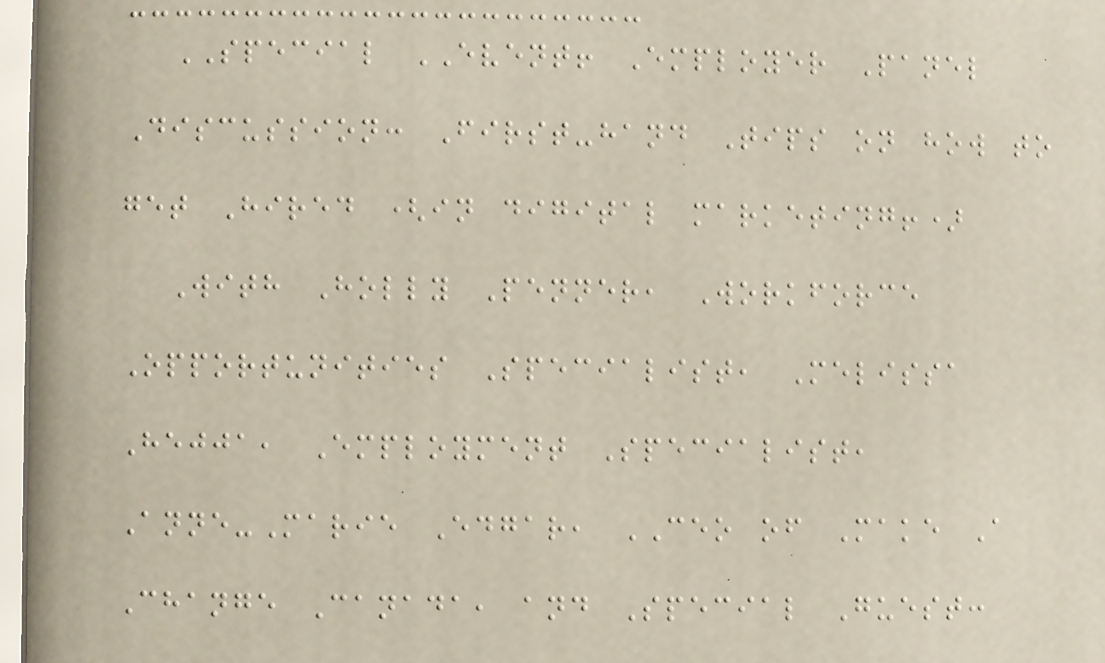SPECIAL EVENT! Employer Panel
Discussion: First-hand Tips on how to
get Hired (in digital marketing!)
With Holly Penner, Workforce
Opportunities Specialist, Melissa
Hejja, Employment Specialist,
Anne-Marie Edgar, CEO of Make A
Change Canada, and Special Guest:
